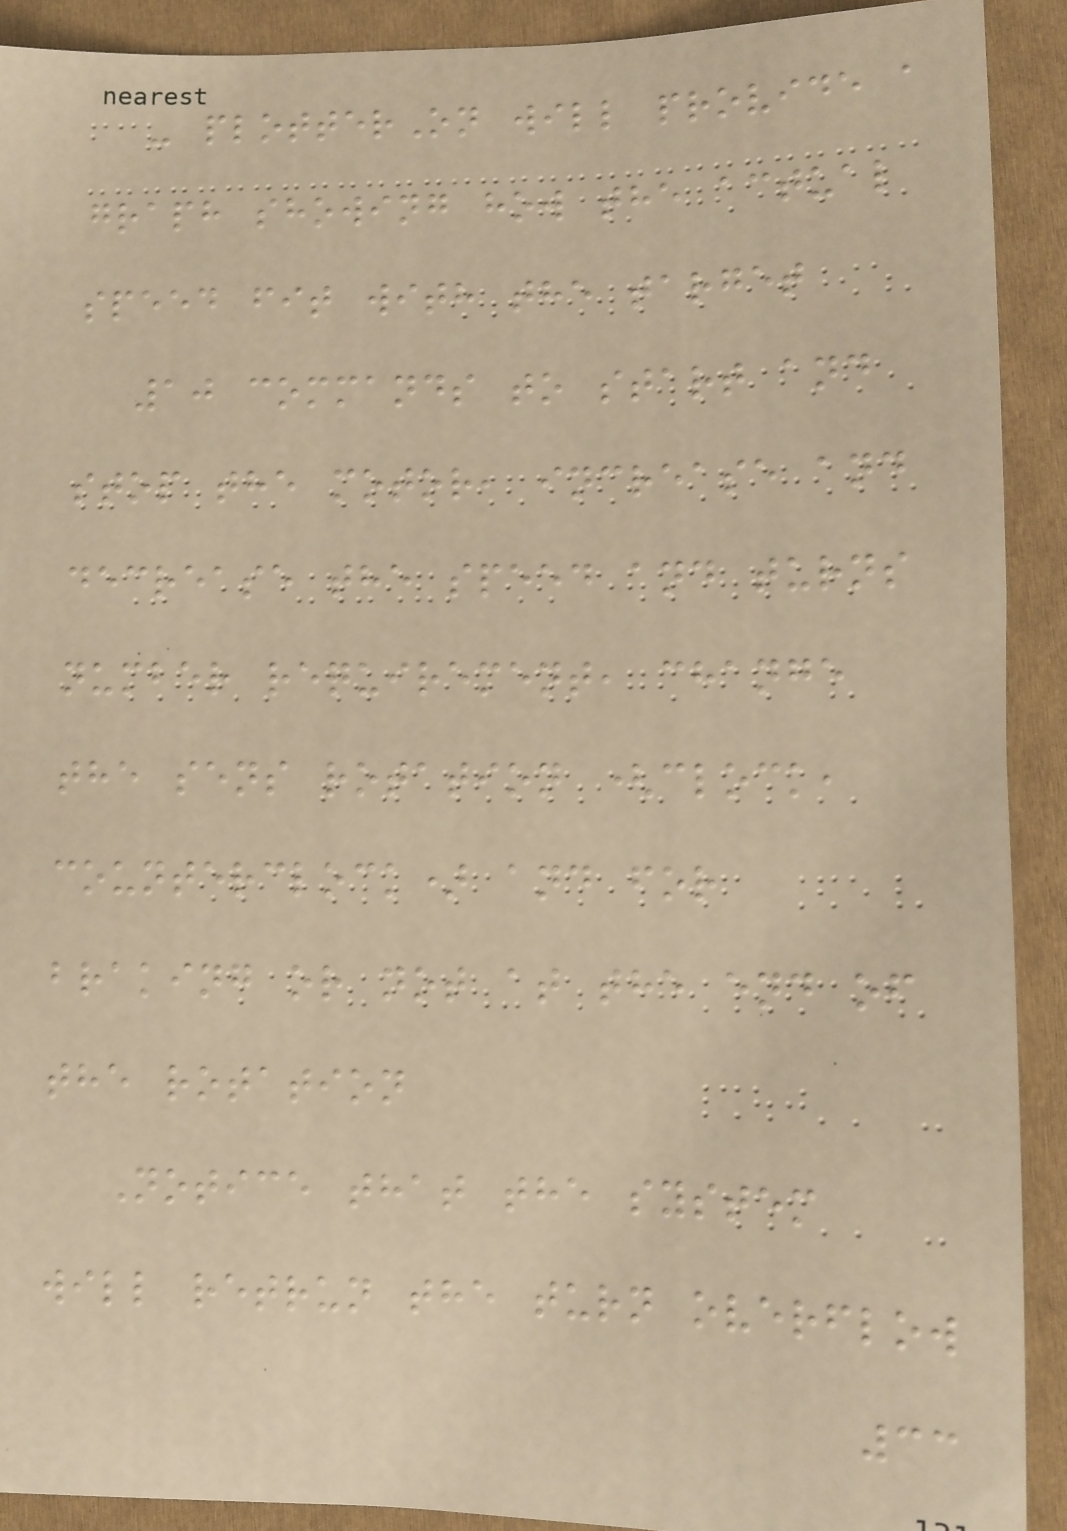- plotterOn will provide a
graph showing how the actual
speed fit with the target
10 commands to start and
stop the motor, increase and
decrease the speed and turns
number requirement, change
the sens rotation (clock,
counterclock) and for
braking or not at the end of
the rotation
Notice that the system
will retrun the turn overflow
33
